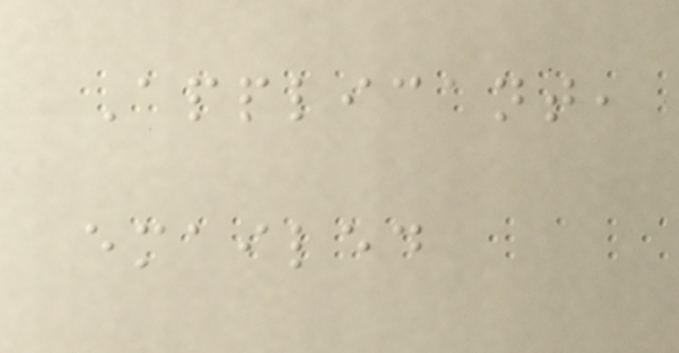Applicant,
emailed
